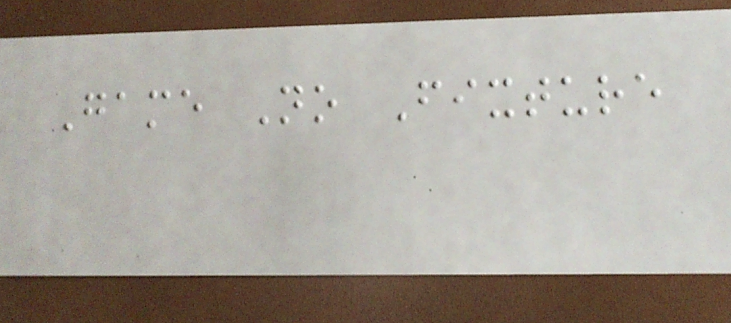Game No Fixture
